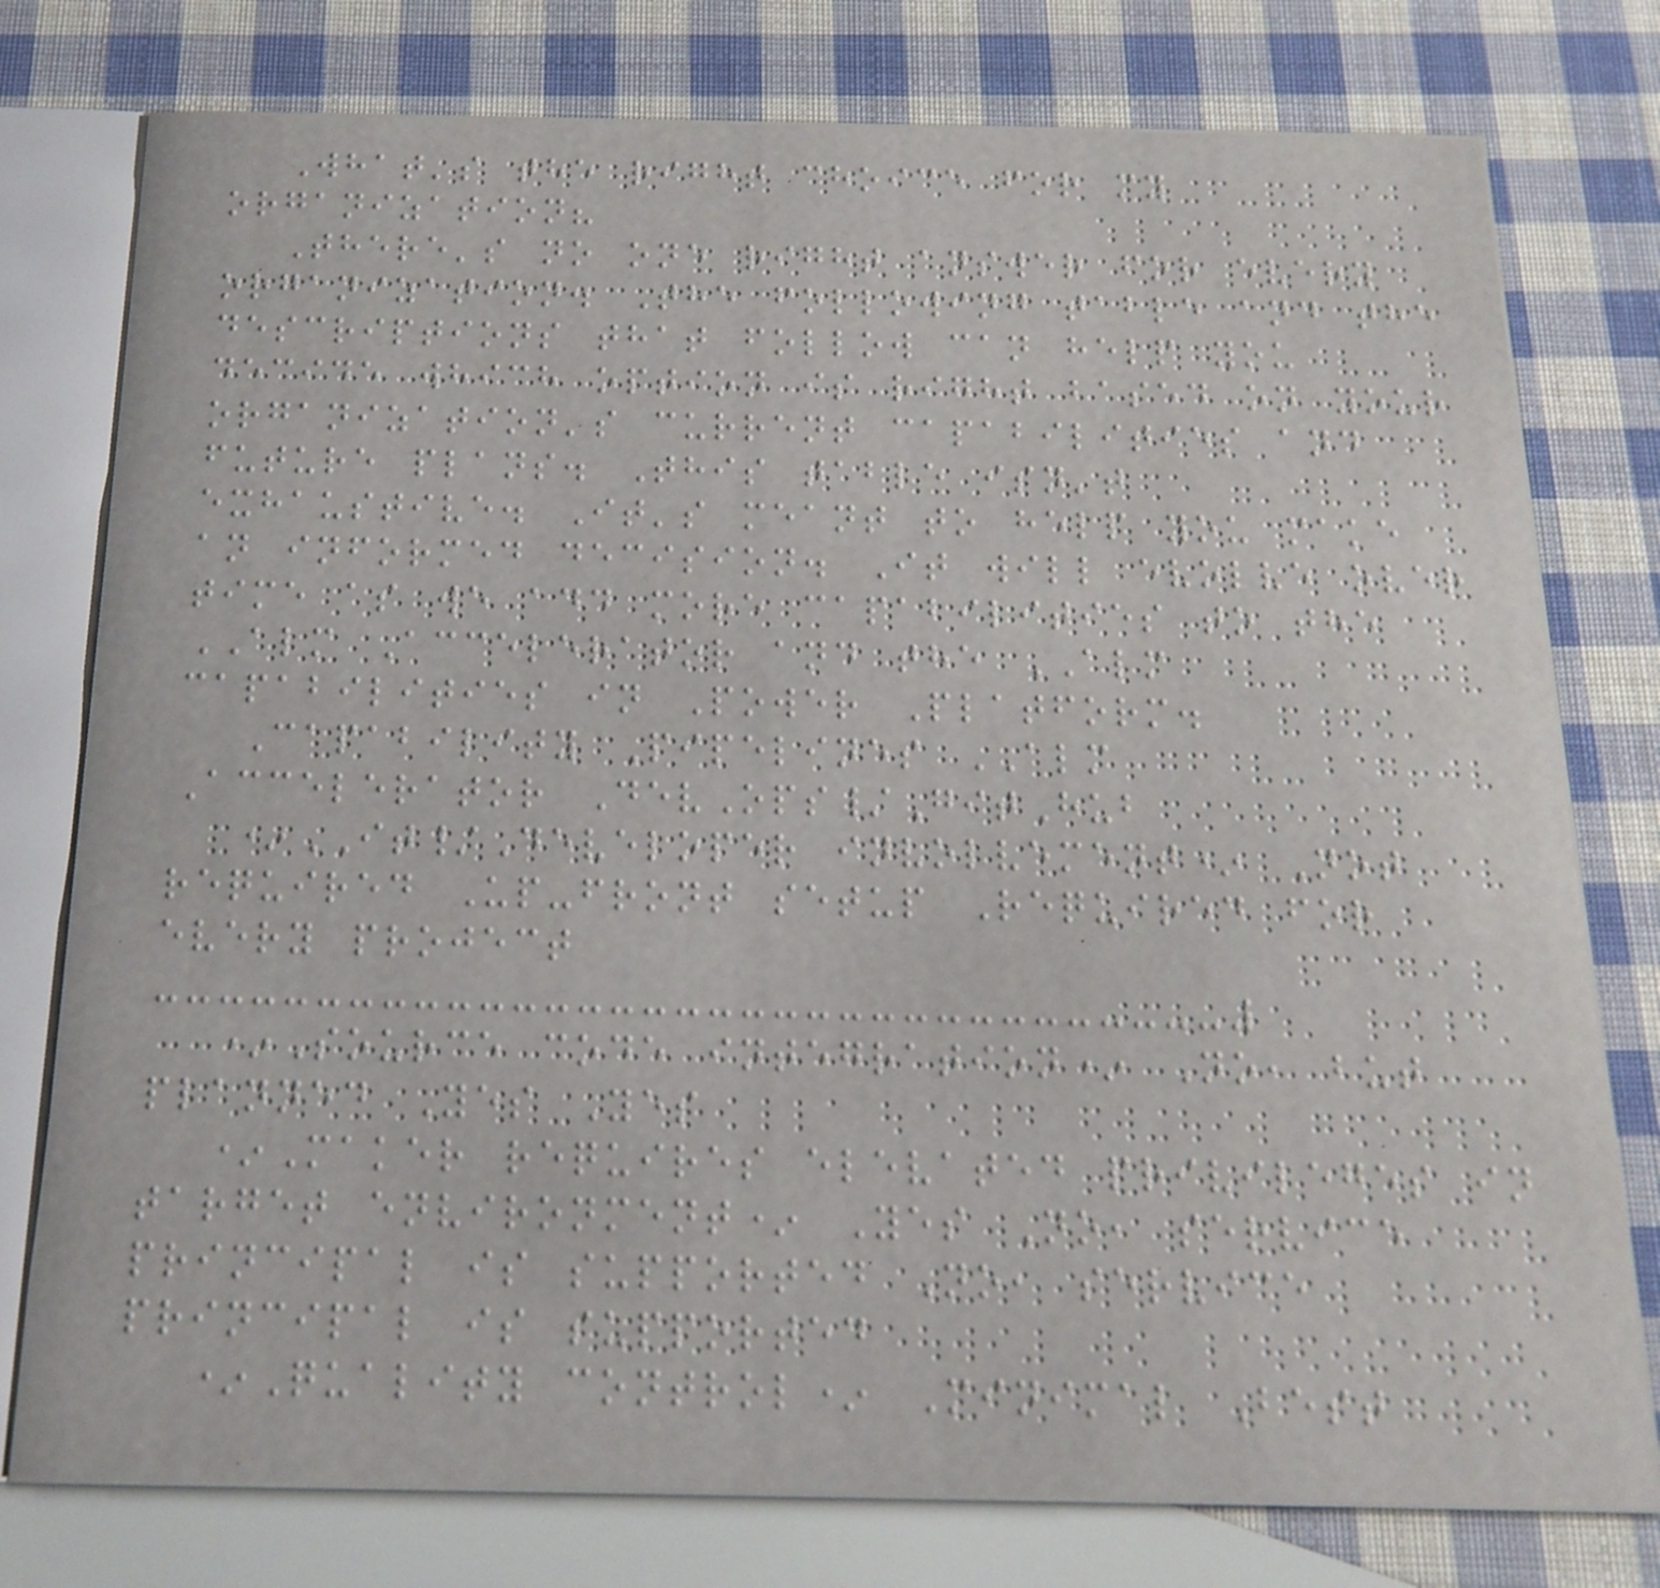What's the right choice for my
organization?
There's no one right answer for every
organization. The following table and the
descriptions that follow can help you
decide which option is right based on your
organization's current capabilities and
future plans. This table isn't
exhaustive. It's meant to help you make
an informed decision. It will evolve over
time as we add more capabilities to the
ALM Accelerator and the ALM
capabilities in Power Platform.
Capability Pipelines ALM
Accelerator DevOps/GitHub
*IT/Developer involvement* Not
required Up-front setup Required for
every project
*Source code integration* No, but
planned Yes Yes
*Maker requires elevated privileges in
target environment* Yes No, service
principal is supported No, service
principal is supported
*Quality control* Minimal Best
